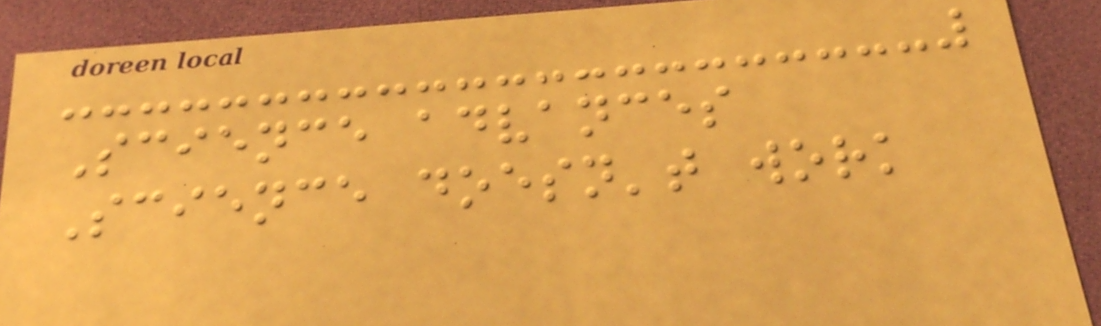Science advances
Science doesn't work
